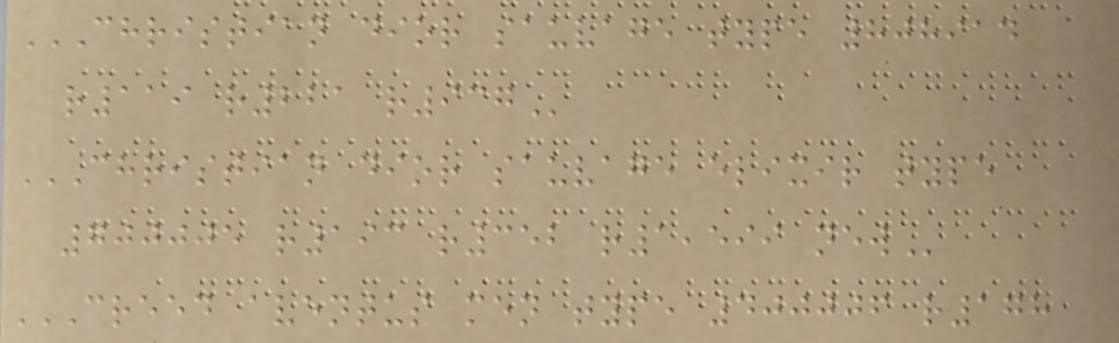CHRISTIAN DIOR SAUVAGE TYPE 808914
R119 R221 R937
CHRISTIAN DIOR SAUVAGE ELIXIR TYPE
700005 R193 R352 R1,599 NEW
CREED AVENTUS MEN TYPE 400006 R178
